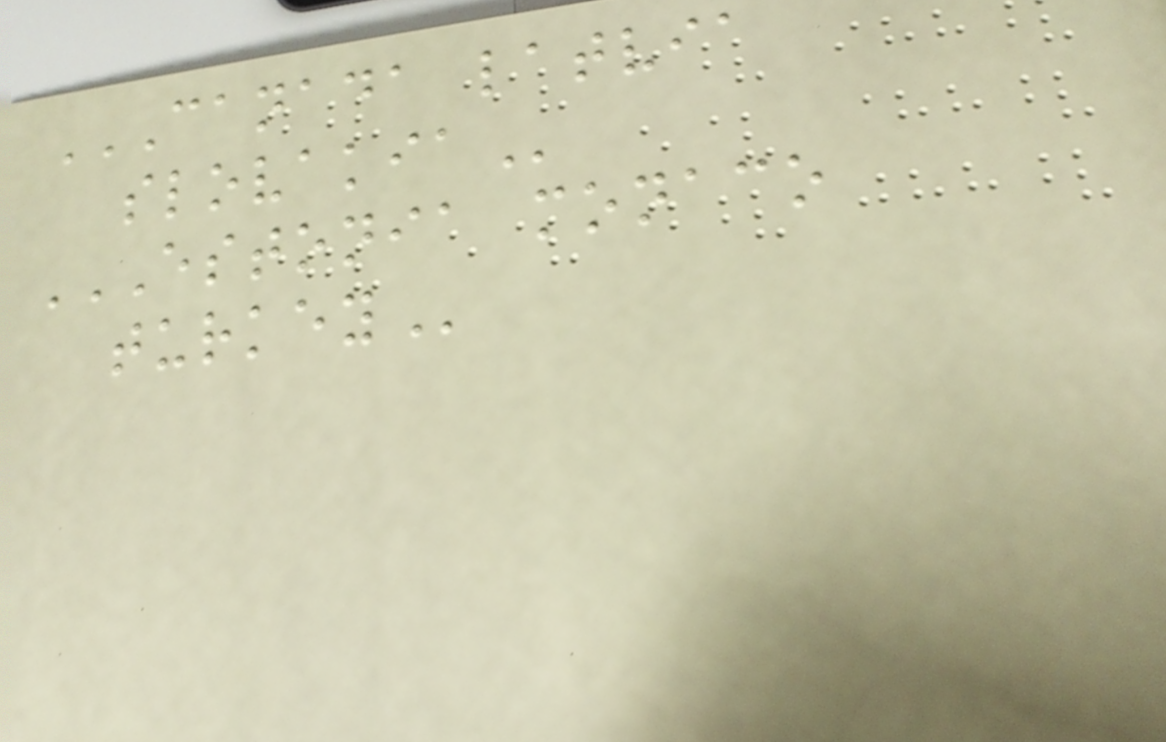CANADA LATVIA
SLOVAKIA
ESTONIA MONACO
TURKEY
